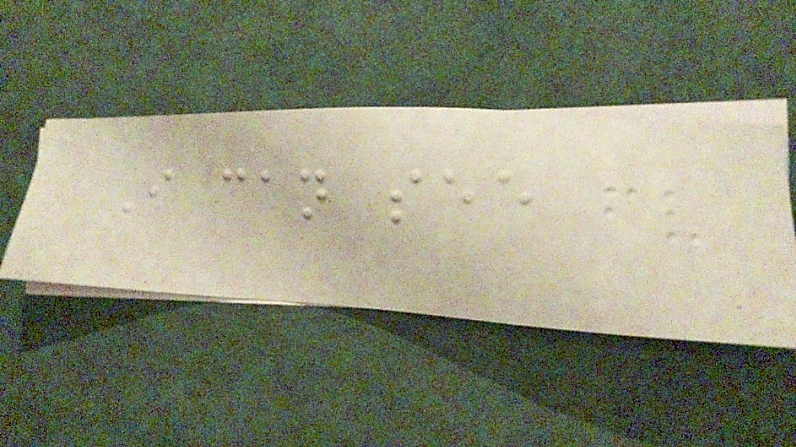I can see
